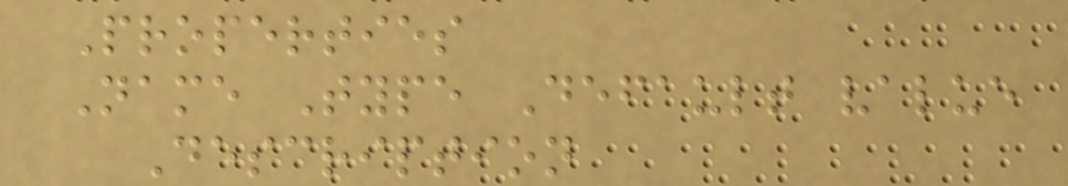Properties
Name Type Default value
Description
